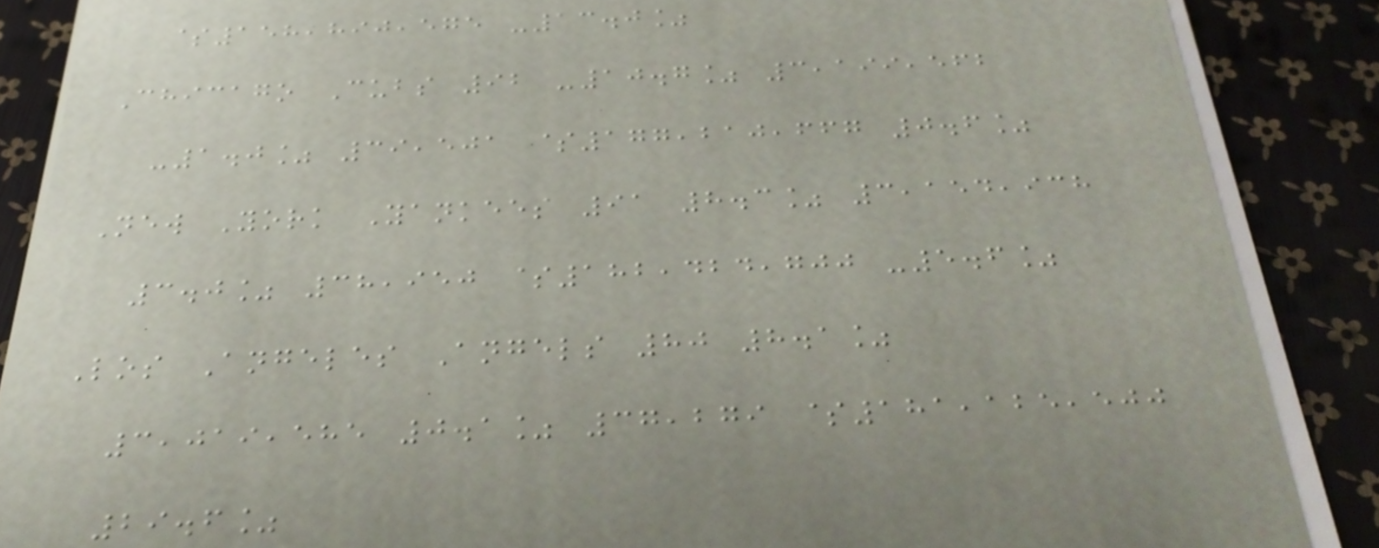$158,890,575 -13.0%
Chicago Cubs 92 -10.7% 3,199,562
-1.0% 39,501 $177,210,667 0.6%
New York Yankees 91 8.3% 3,154,938
3.0% 38,950 $182,424,700 -5.6%
Los Angeles Angels 80 8.1%
3,019,585 0.1% 37,279 $181,125,500
29.6%
